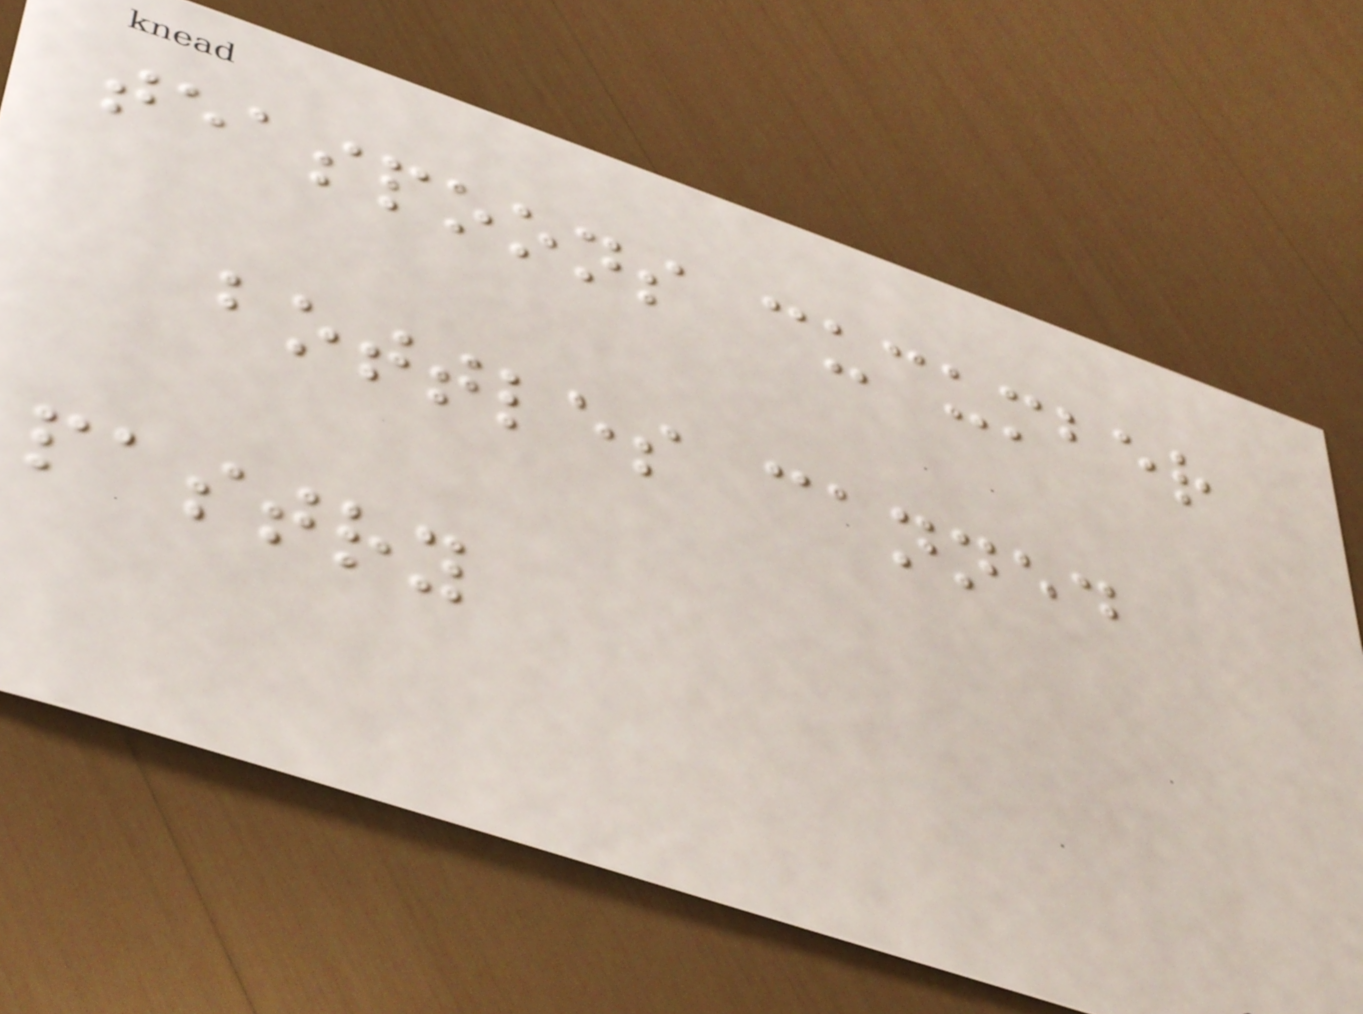teaspoons cucumber
bottles canned
pastry
